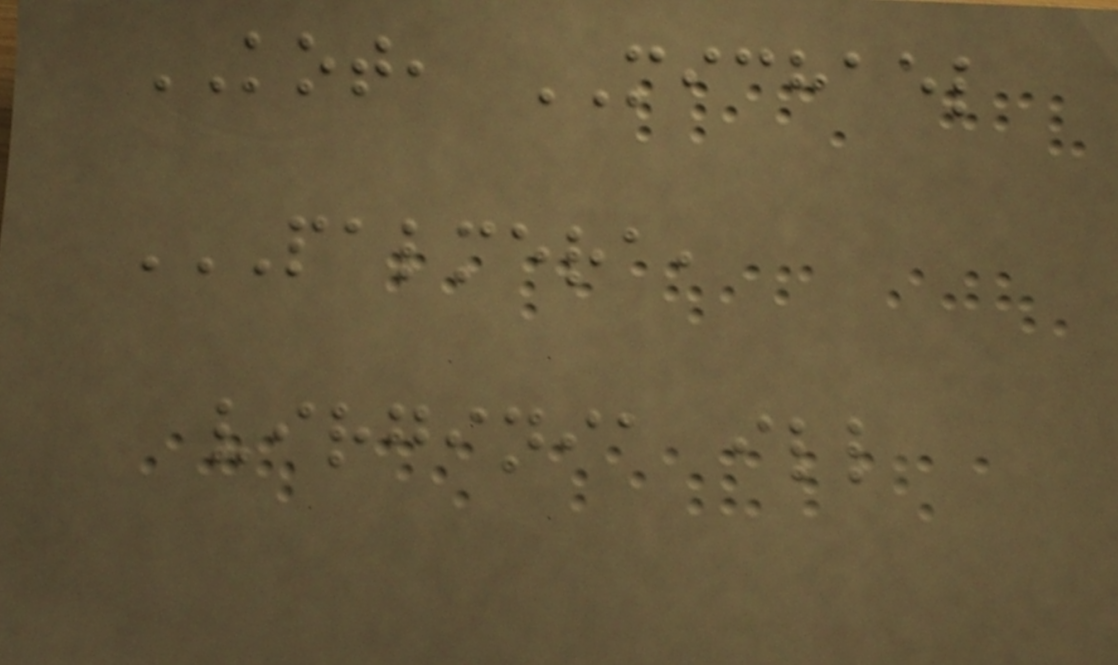KOT, MICHAEL
PALMERA,
VIRGINIA ILL
